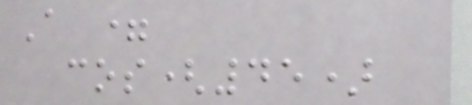A =
cos(45)
